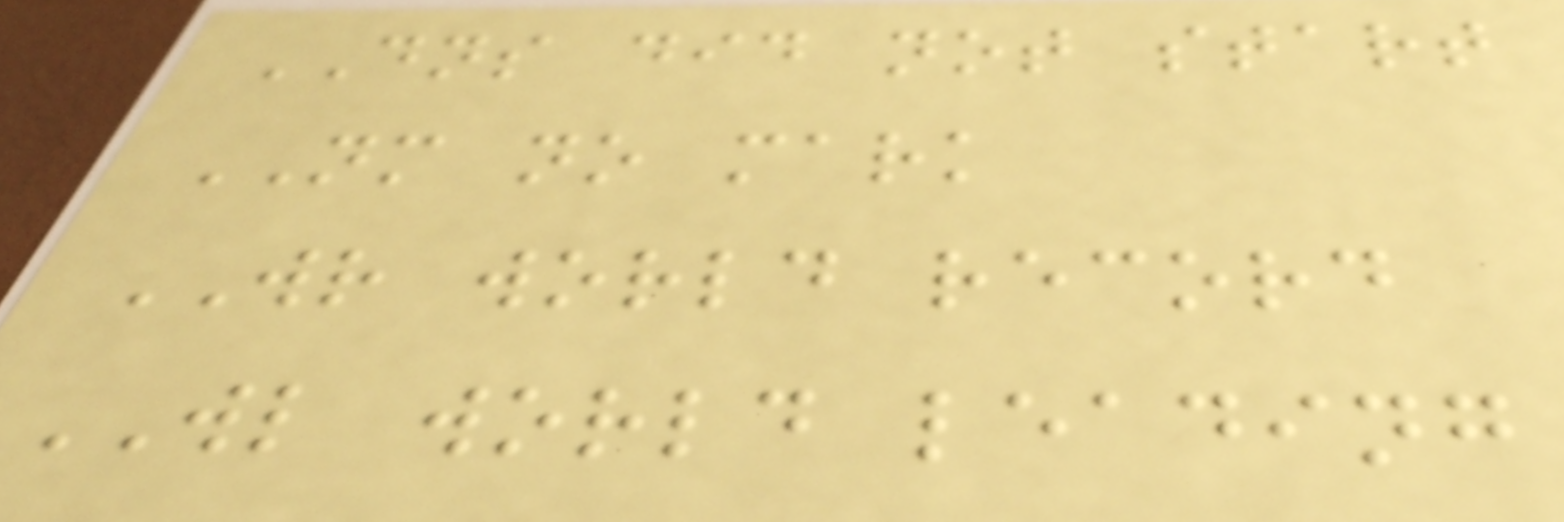DNS did not start
NM no mark
WR world record
WL world leading
